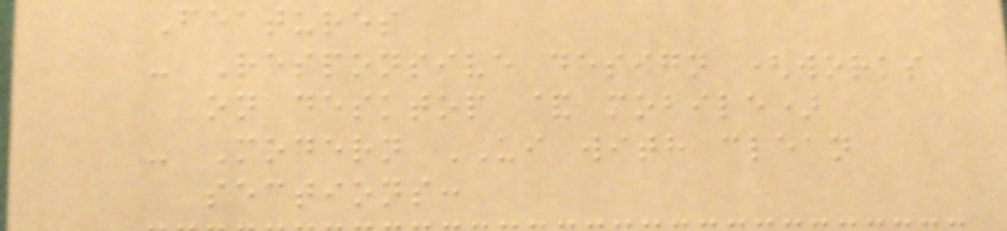Features
- Responsive design (works
on desktop & mobile)
- Modern UI with clean
sections:
